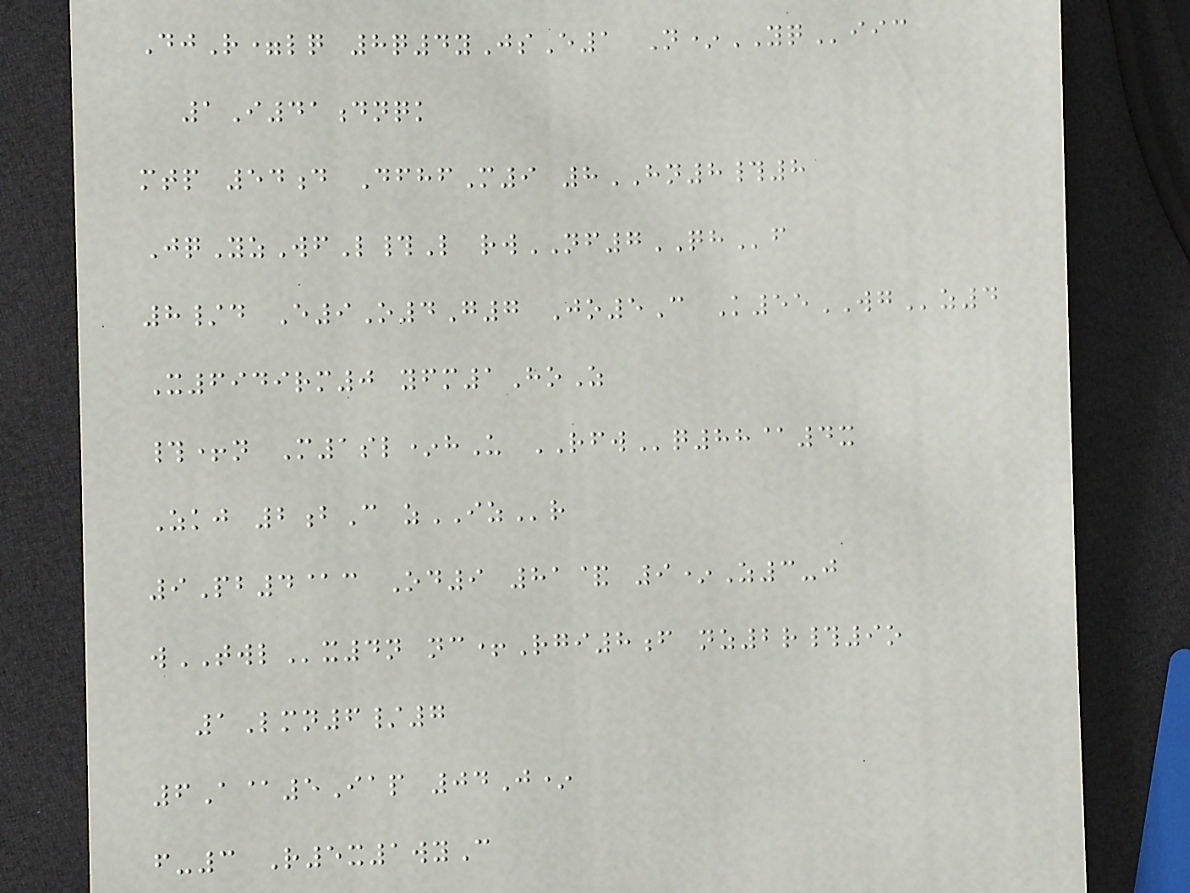DjR=lq 8q4yJsE1 N*YQiic
1I41dnqk
mtp 54d DfhfM9 8HN8#8
JqYzWfL#L rwNF7QHf
8/d E9O4G7 Jo5C K55WGz4
X6949rm0 yfm1HoZ
#+n M1sl*hU RFWq88@4x
Zkj 2bC zIZr
9Pb4@c Od9 81& 9*Z3-j
wTWLx4n nc+Rgi8f nz2r#9o
1Lmn6/7
6A@5Iap 04J*
f-3 R5x1wyC
